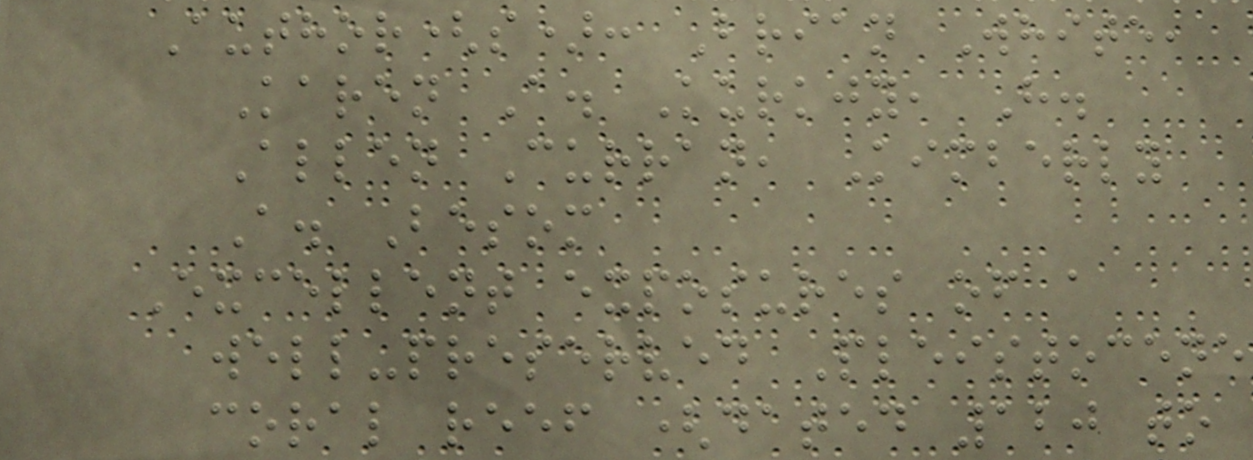Author(s): Brian White,
Karen A. Kurkjy, H.
Allen Curran, Kimberly
A. Besom
Excellent exposures of a
well-preserved Pleistocene
coral reef (dated 120 to
